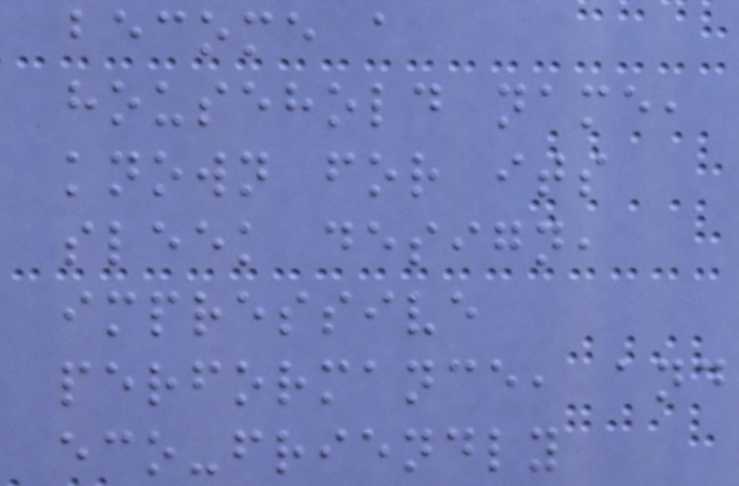become a
household name,
known for its
sleek design,
impressive
performance, and
eco-friendly
